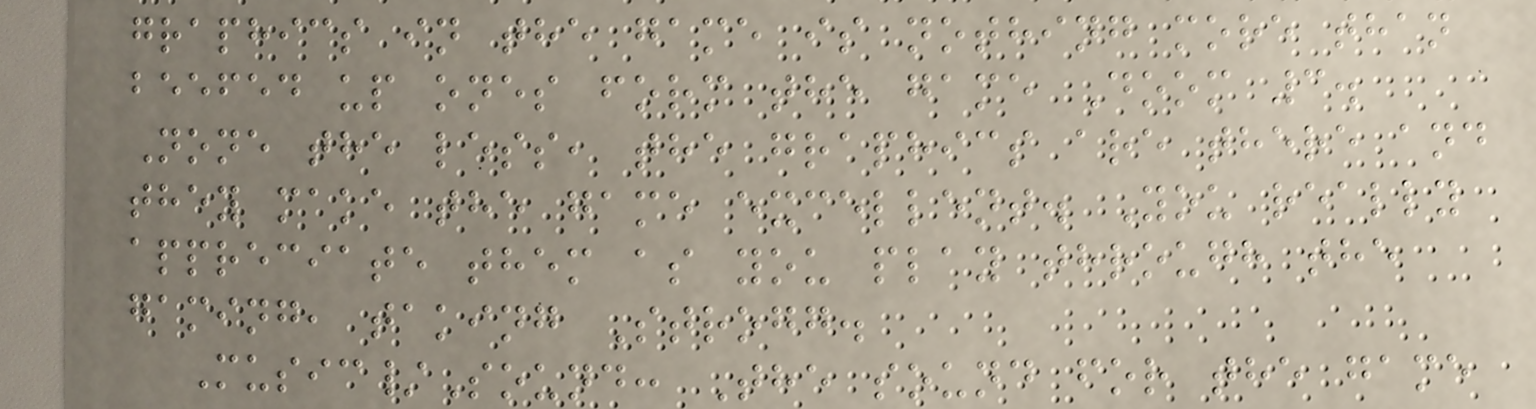graphics in the game is nothing more than
beefed up ones form the game Doom 3.
None the less, the graphics are there and
they make the game excellent. You really
appreciate them as you play through the
gaming, taking Strogg.
Music/Sound: The sound for the game
